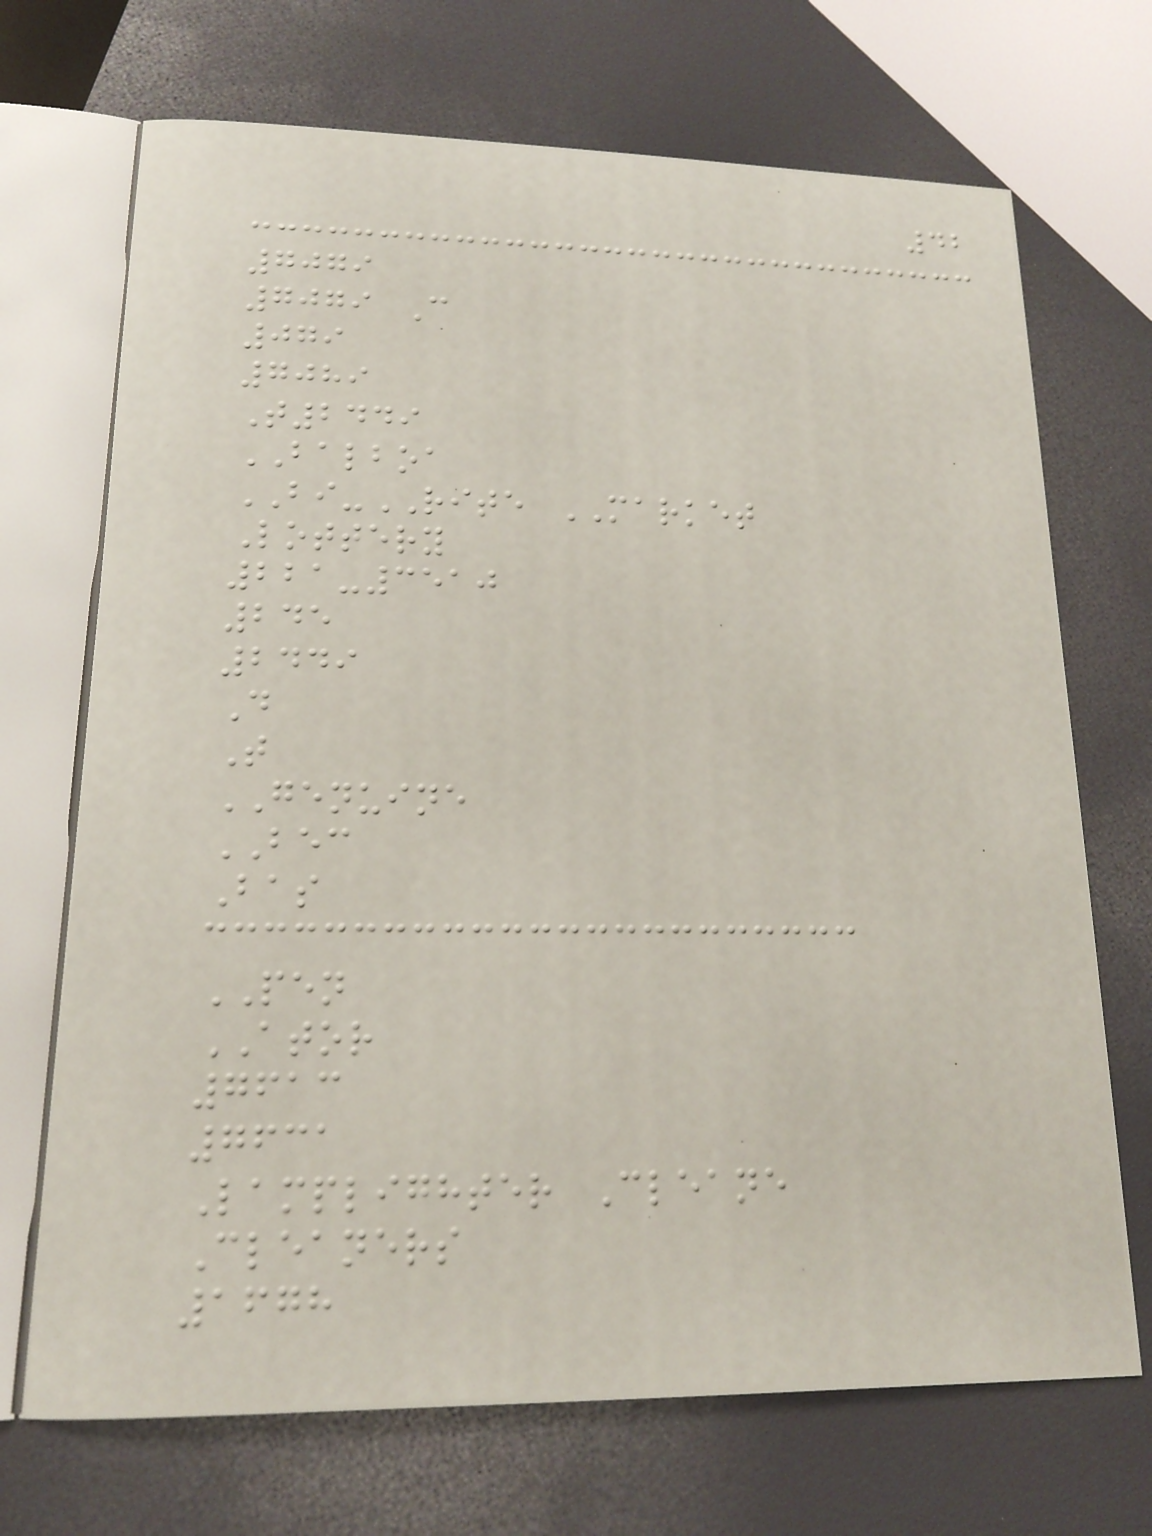42
7079
7079 C
079
7089
T2449
BALBOA
BI-RITE MARKET
Lottery
221-3510
245
2449
D
T
GENUINE
BEC
Bas
PEN
ATOR
7613
7631
Lamplighter Cleane
Cleaners
1678
